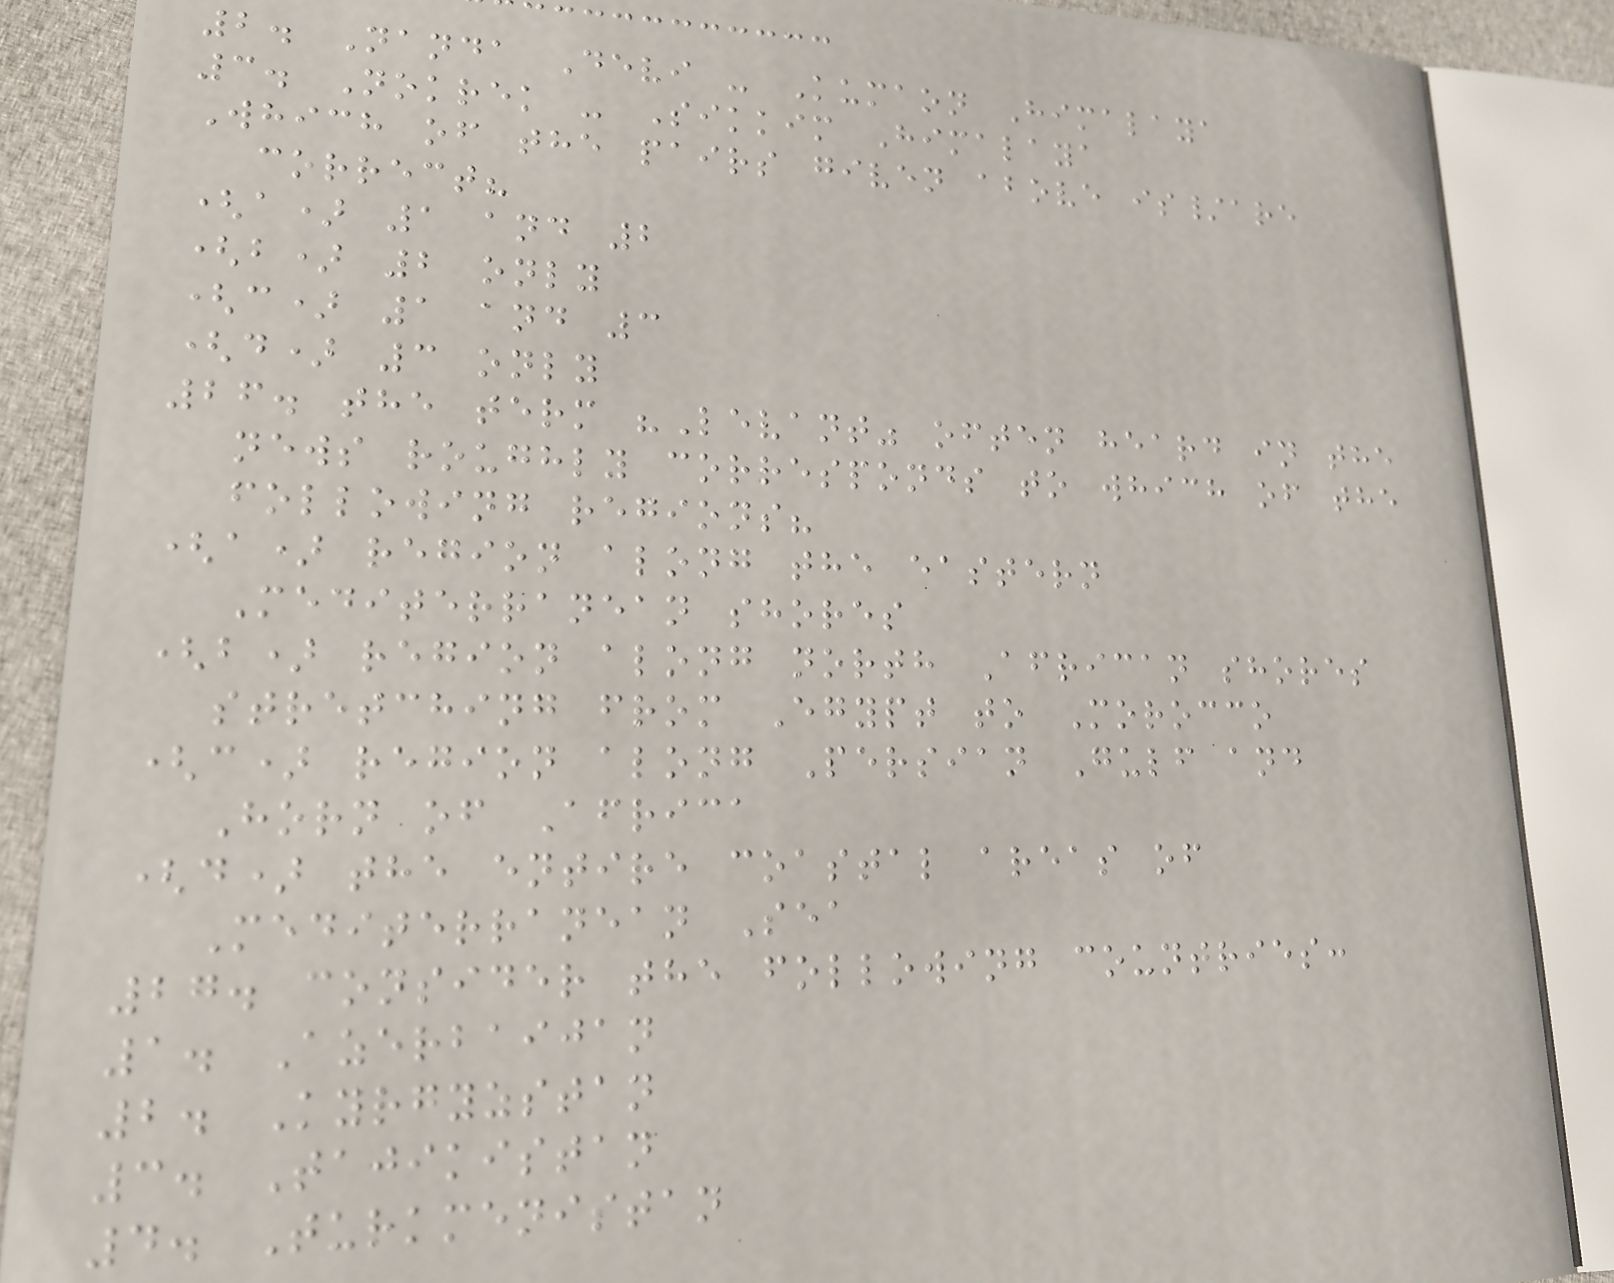2. Nanda Devi - Kumaon Himalaya
3. Nokrek - Sikkim Himalaya
Which of the pairs given above is/are
correct?
(a) 1 and 2
(b) 2 only
(c) 1 and 3
(d) 3 only
26. the term "Levant" often heard in the
news roughly corresponds to which of the
following regions?
(a) region along the eastern
Mediterranean shores
(b) region along north African shores
stretching from Egypt to Morocco
(c) region along Persian Gulf and
Horn of Africa
(d) the entire coastal areas of
Mediterranean Sea
27. consider the following countries:
1. Azerbaijan
2. Kyrgyzstan
3. Tajikistan
4. Turkmenistan
